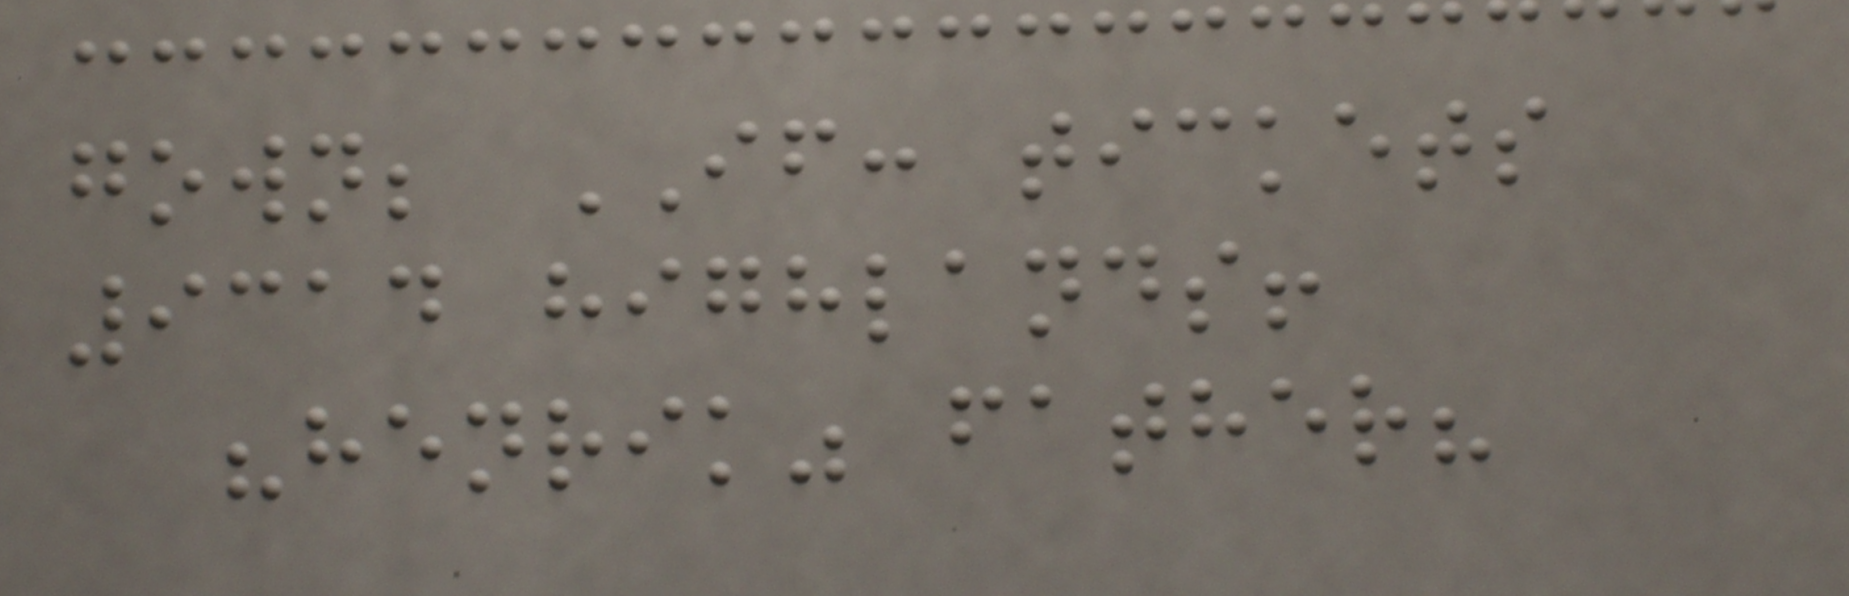gown; IF: tickets
9314 highlands!
"henrik" father?
